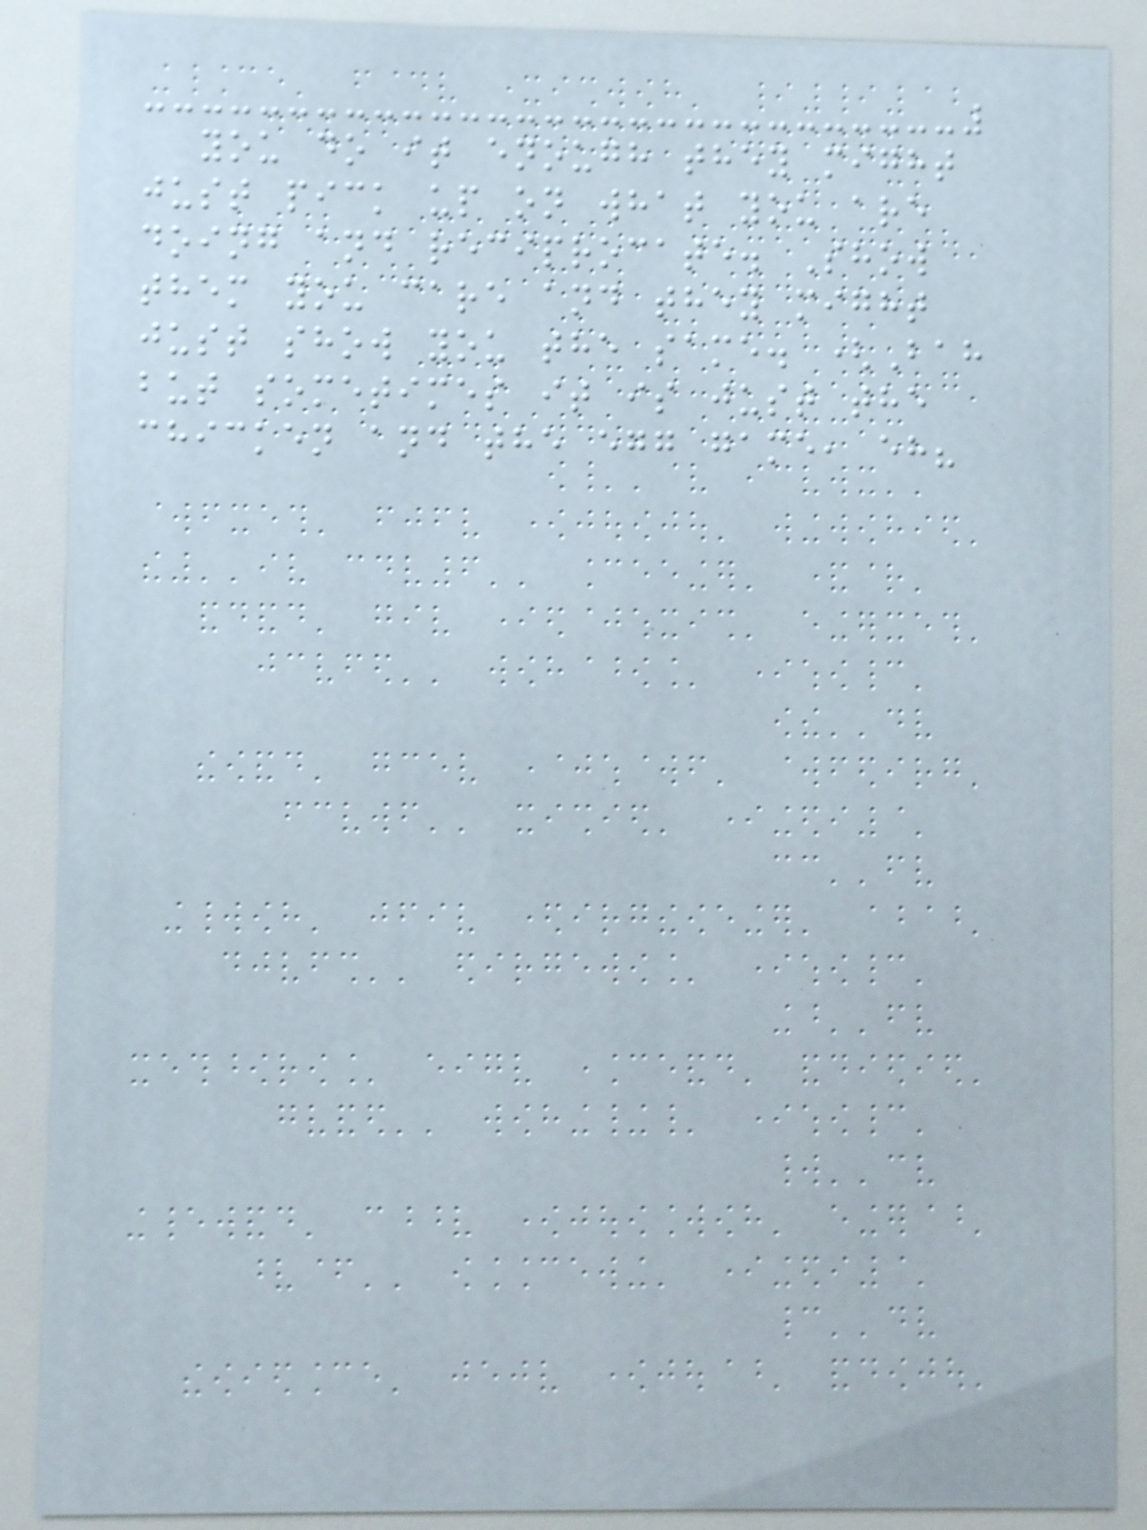you do it enough they might
just pick up on what you are
doing and reciprocate. Show
them you care and they might
just show you the same. (Bah
but sometimes it is just the
chicken and the egg game, eh?
